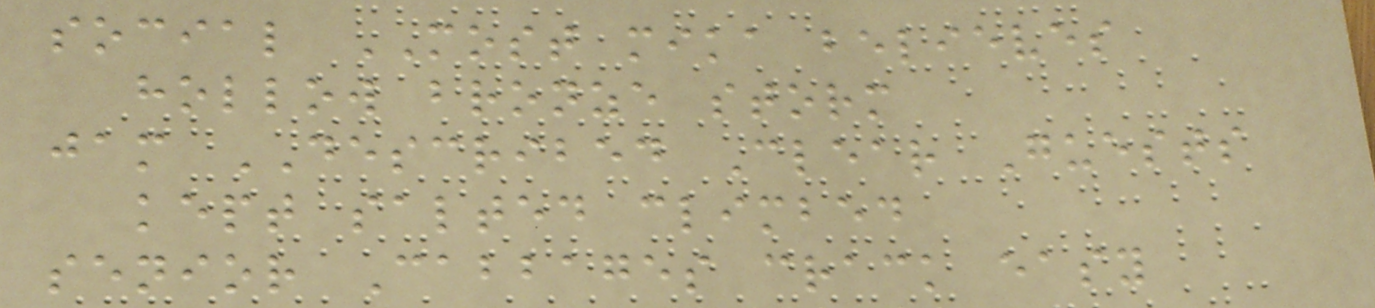social MOST mika believes
hollow bronze storm
jam DESCRIBED Clear Guests
kept salted climbed
senior Cabbages crack easy
